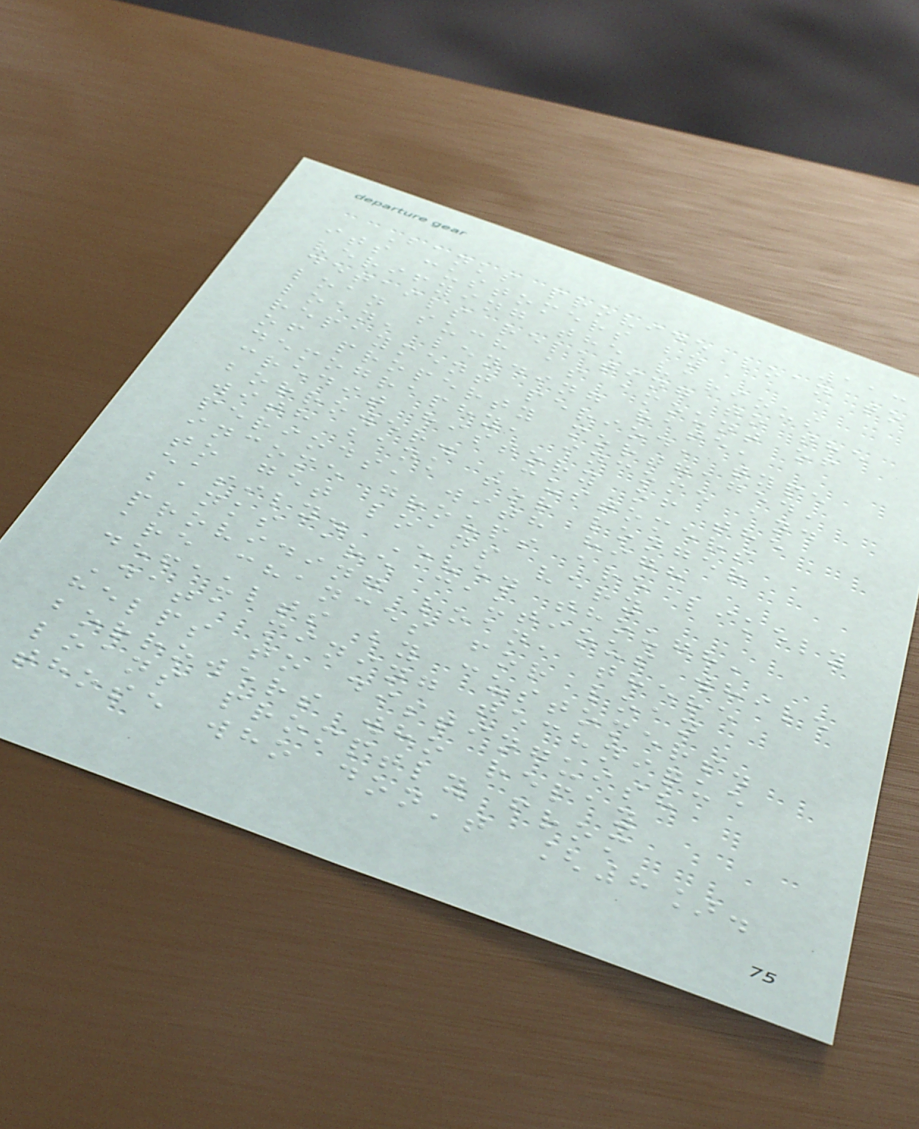113
Banks provide loan to
its customers by
verifying the various
details relating to the
loan such as amount of
loan, lending rate,
repayment period, type
of property mortgaged,
demography, income and
credit history of the
borrower. Customers
with bank for longer
periods, with high
income groups are likely
to get loans very
easily. Even though,
banks are cautious while
providing loan, there
are chances for loan
defaults by customers.
Data mining technique
helps to distinguish
borrowers who repay
loans promptly from
those who don't [8].
